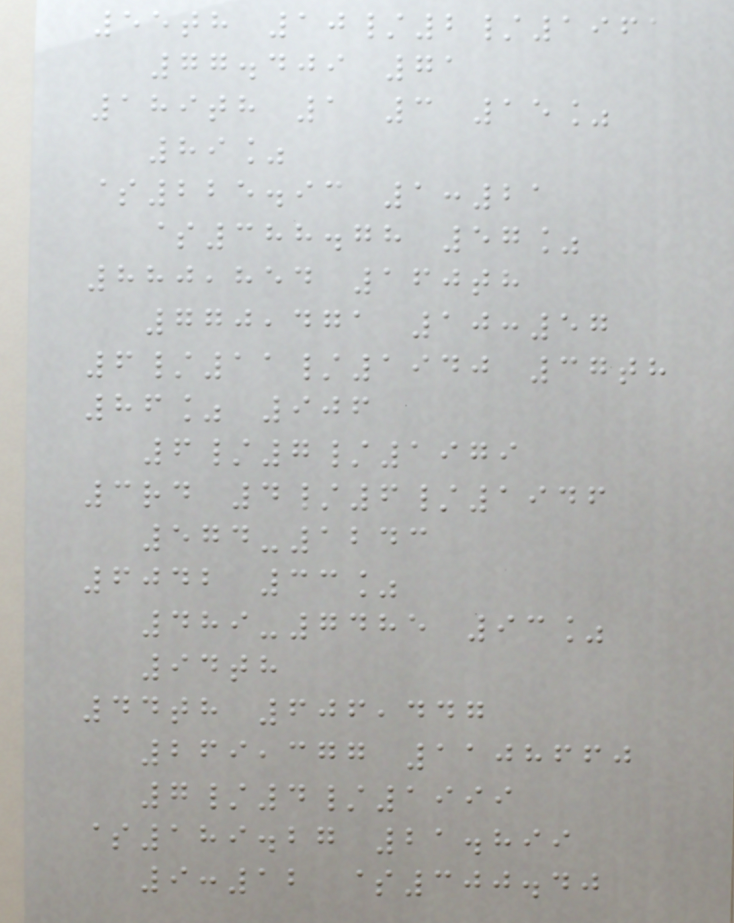55th 10/2/1961
77.409 71
189th 1 3 15%
89%
$225.93 1:21
$388.78 57%
880,854 160th
770,471 10:57
6/11/1940 37th
86% 906
6/7/1979
3rd 4/6/1946
574-1243
6042 33%
489-7485 93%
94th
44th 606,447
269,377 1108660
7/4/1999
$189.27 21.899
9:12 $300.40
